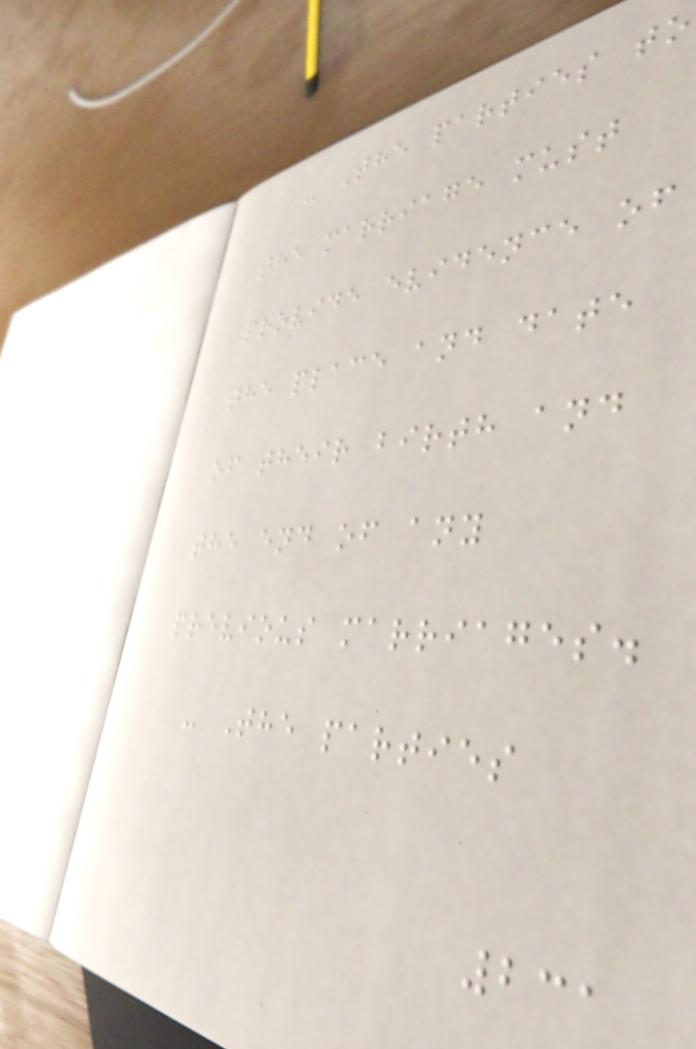- The parties to
the marriage must
provide evidence of
the place and date
of their birth and
the end of any
previous marriages.
- The parties
231
